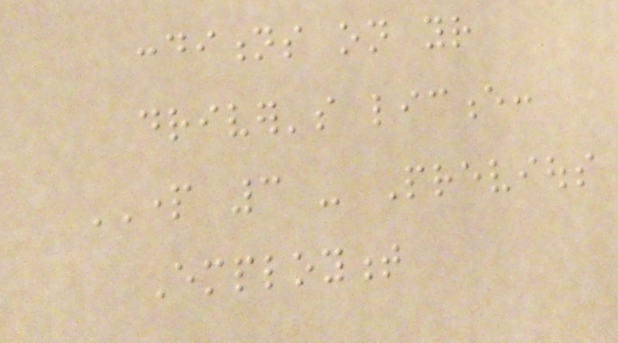conditions on your
driver's licence:
PART 3 - Previous
Employment
